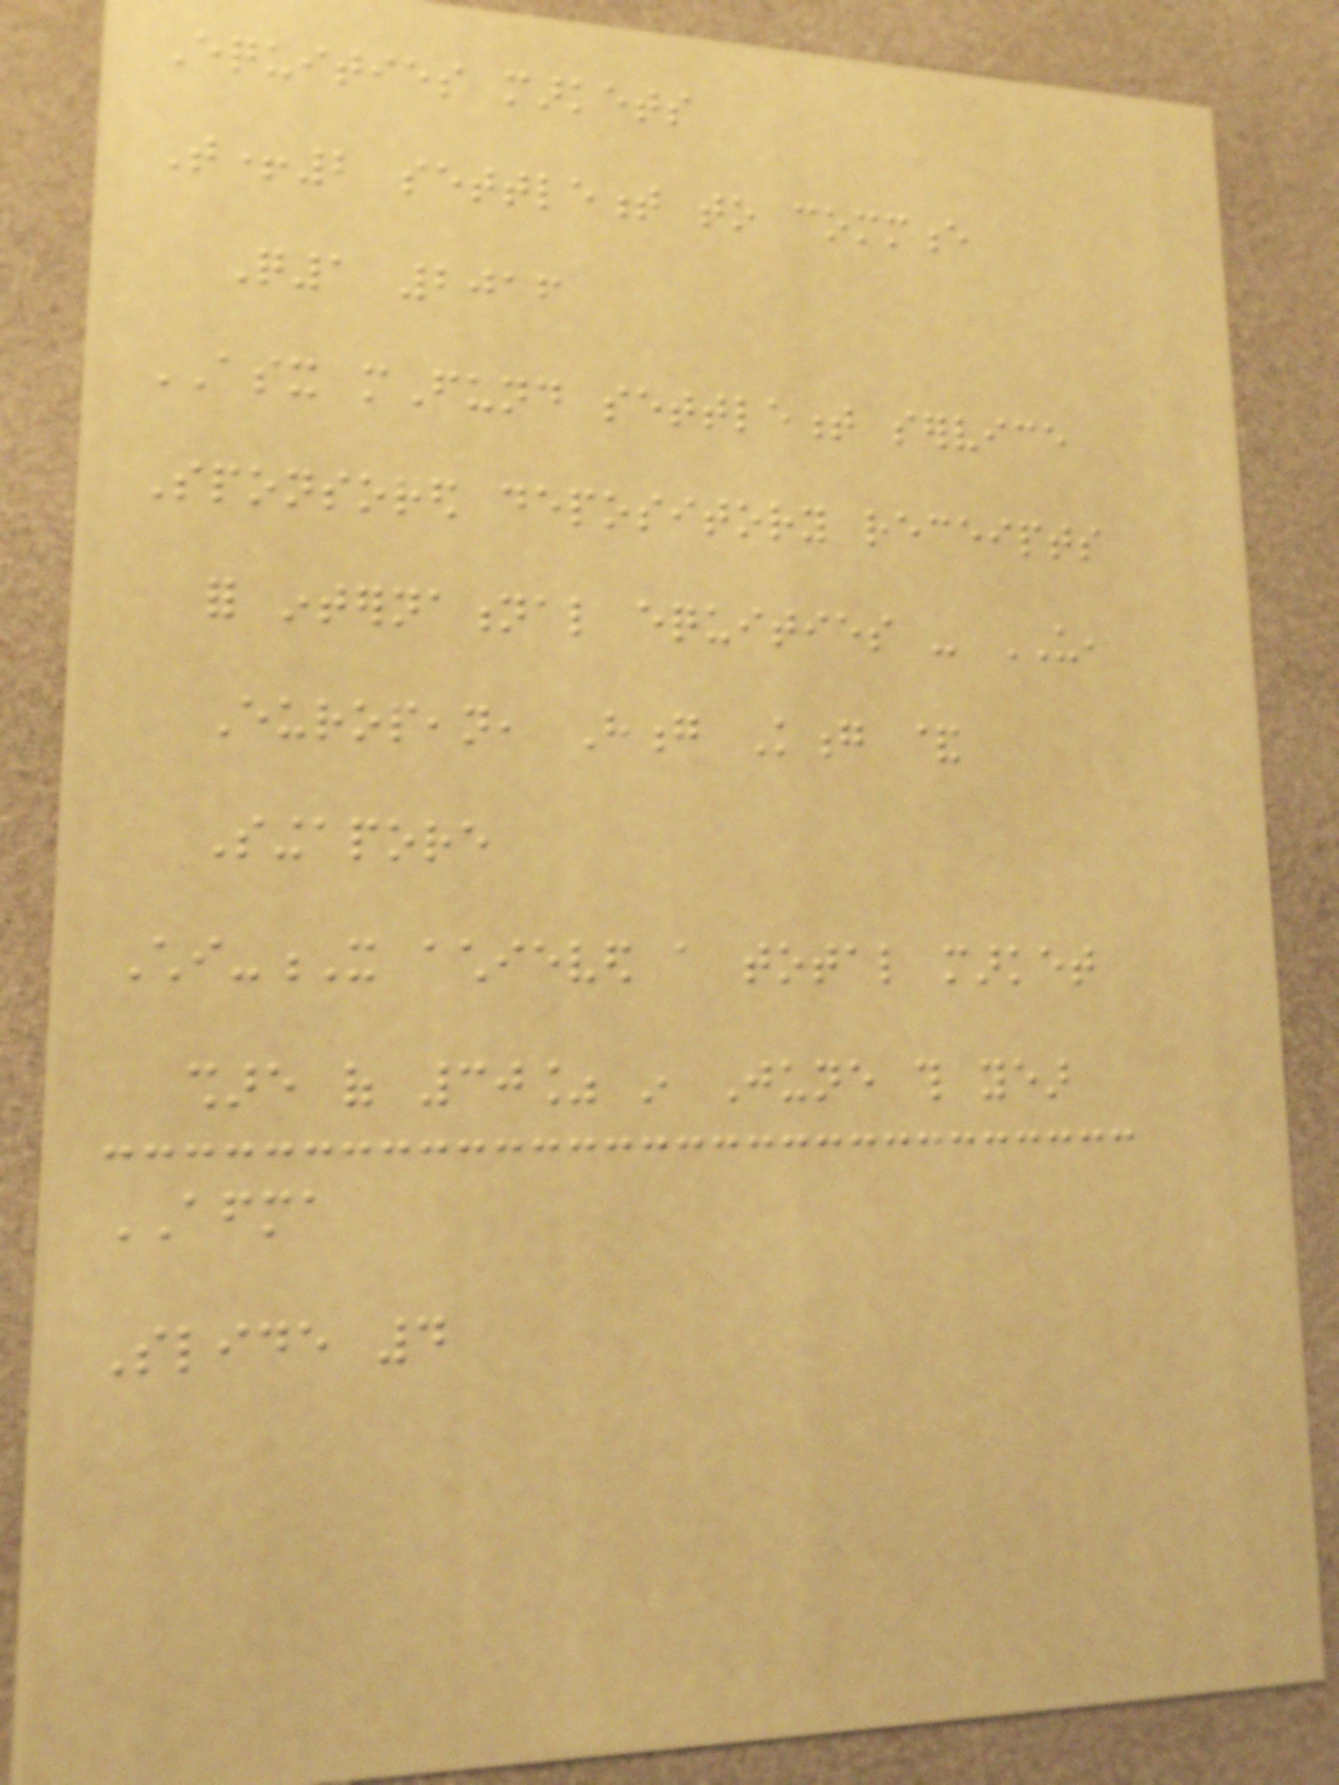Equities markets
T+2 settlement to commence
Q1 2016
ASX mFund settlement service
Sponsored depository receipts
for international equities - US,
European, Hong Kong &
Singapore
Chi-X achieved a total market
share of 30% in June this year
AFMA
Slide 4
